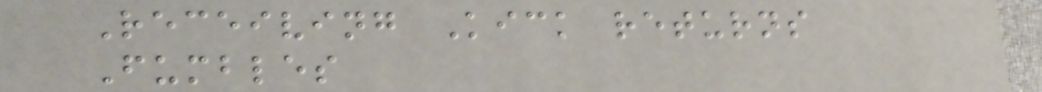Receiving Kick returns
Fumbles
